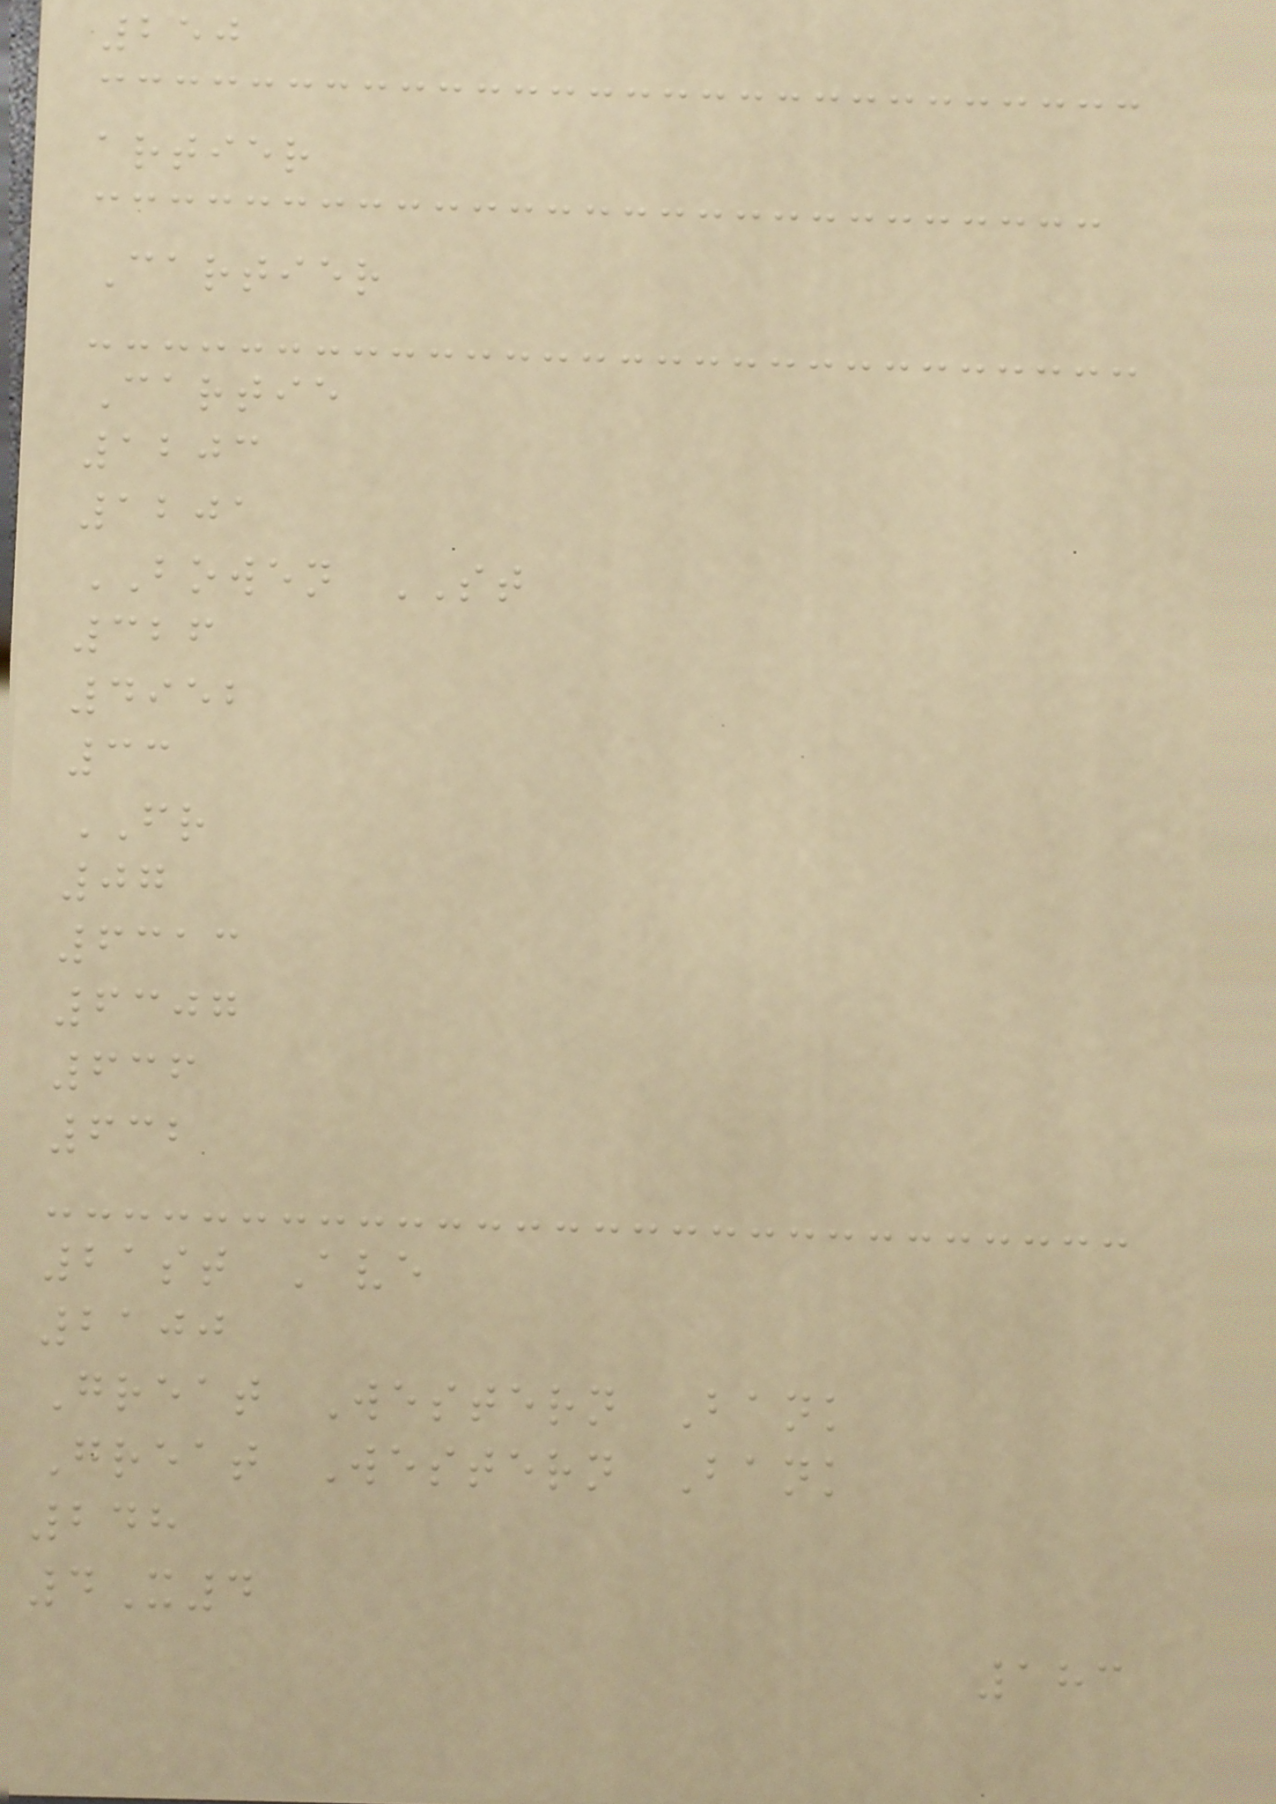250
artier
Cartier
Cartie
1203
1201
BOWEN ST
326
4952
33
FR
07
6313
6307
636
632
21st Ave
2100
Great Western Bank
Great Western Bank
248
4X4
183
